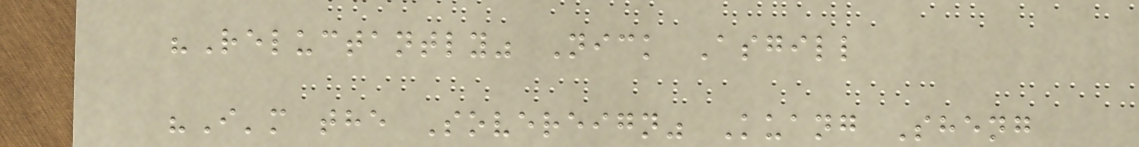"Reluctantly" Nick Asgill
"I'm the Sovereign" Kuang Sheng
